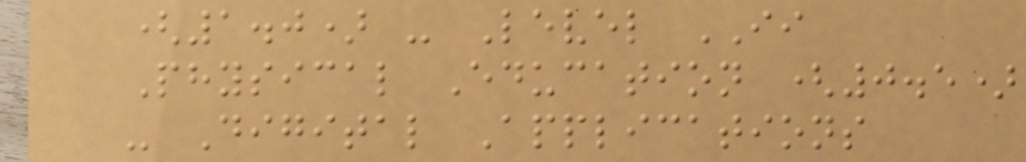(1.0) - Level II
Physical Education (0.5)
- Digital Applications
